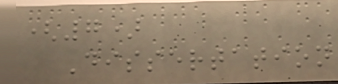(7)
Dissertation
